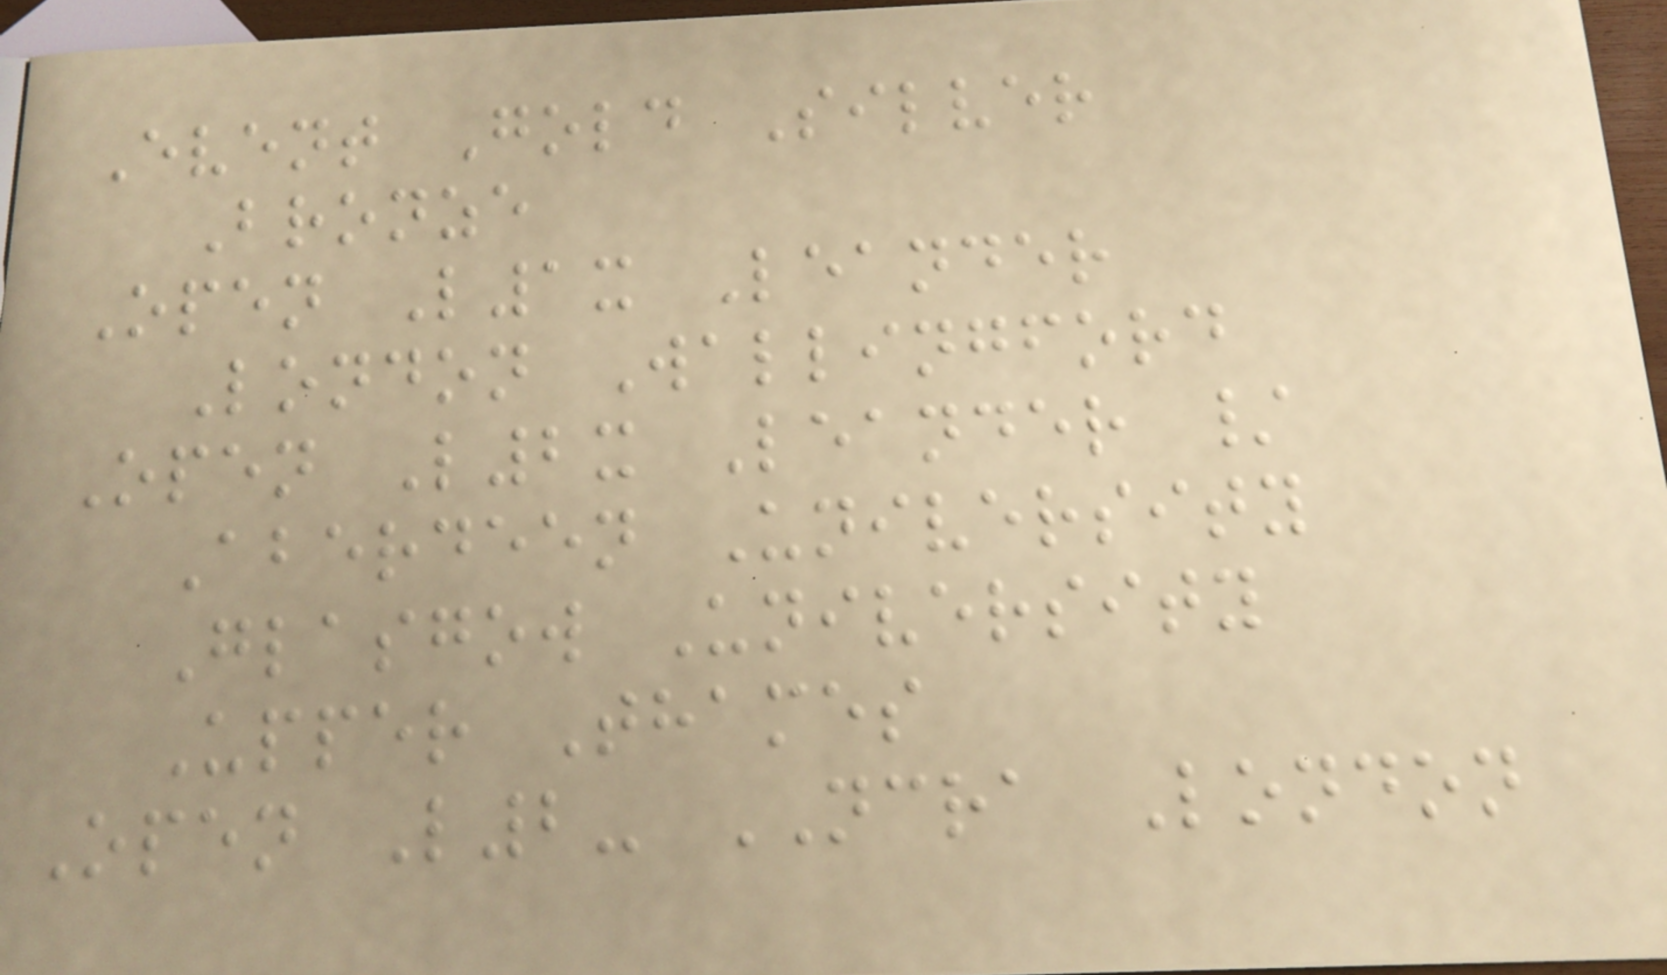Event Gold Silver
Bronze
Open L1x Leander
London Wallingford
Open L2x Leander /
Aberdeen University
Glasgow University
Upper Thames
Open L2- NCRA London
